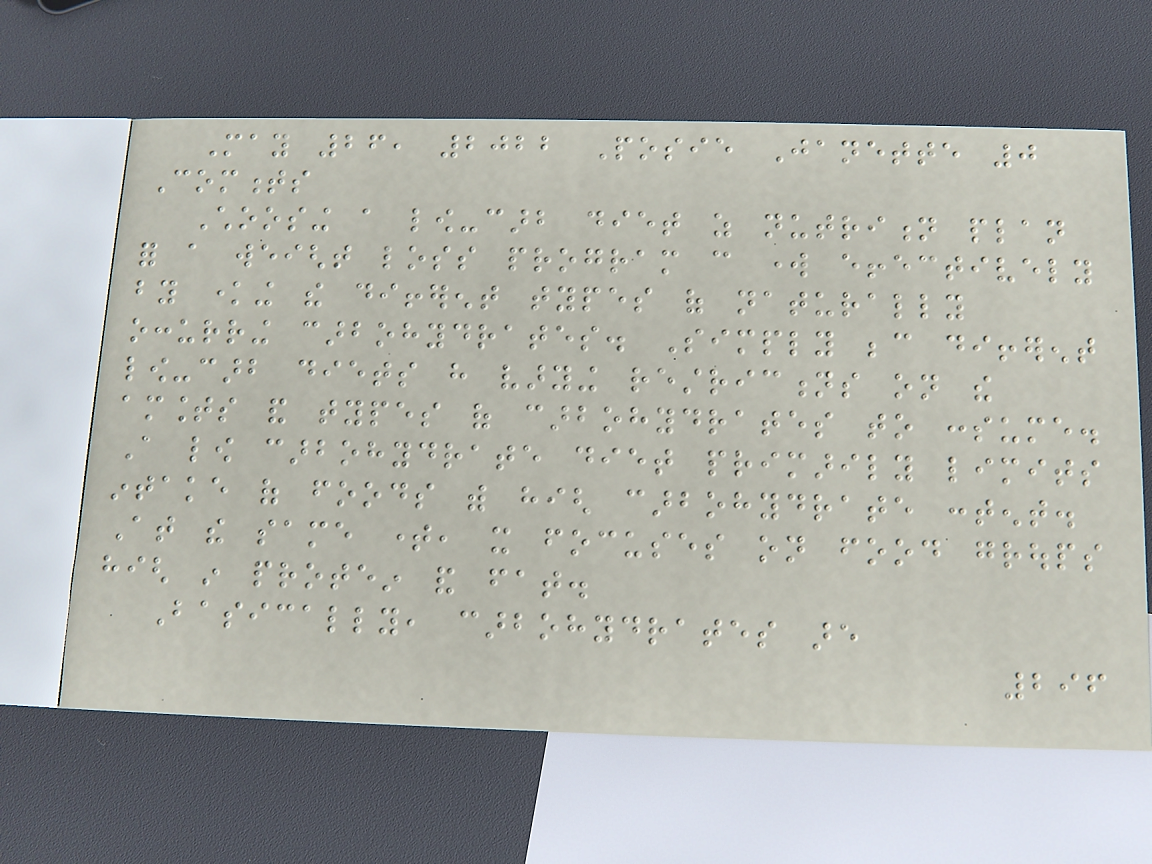May 26, 2022 Posie Janette 0
Comments
Choosing a low-carb diet as nutrition plan
for a weight loss program can work effectively
by knowing the different types of naturally
occurring carbohydrates. Simply because different
low-carb diets have varying restrictions on the
amounts and types of carbohydrates to consume.
A low carbohydrate diet primarily limits
intake of foods with high carbohydrate content.
At the same time, it focuses on food groups
high in protein and fat.
Basically, carbohydrates are
296
